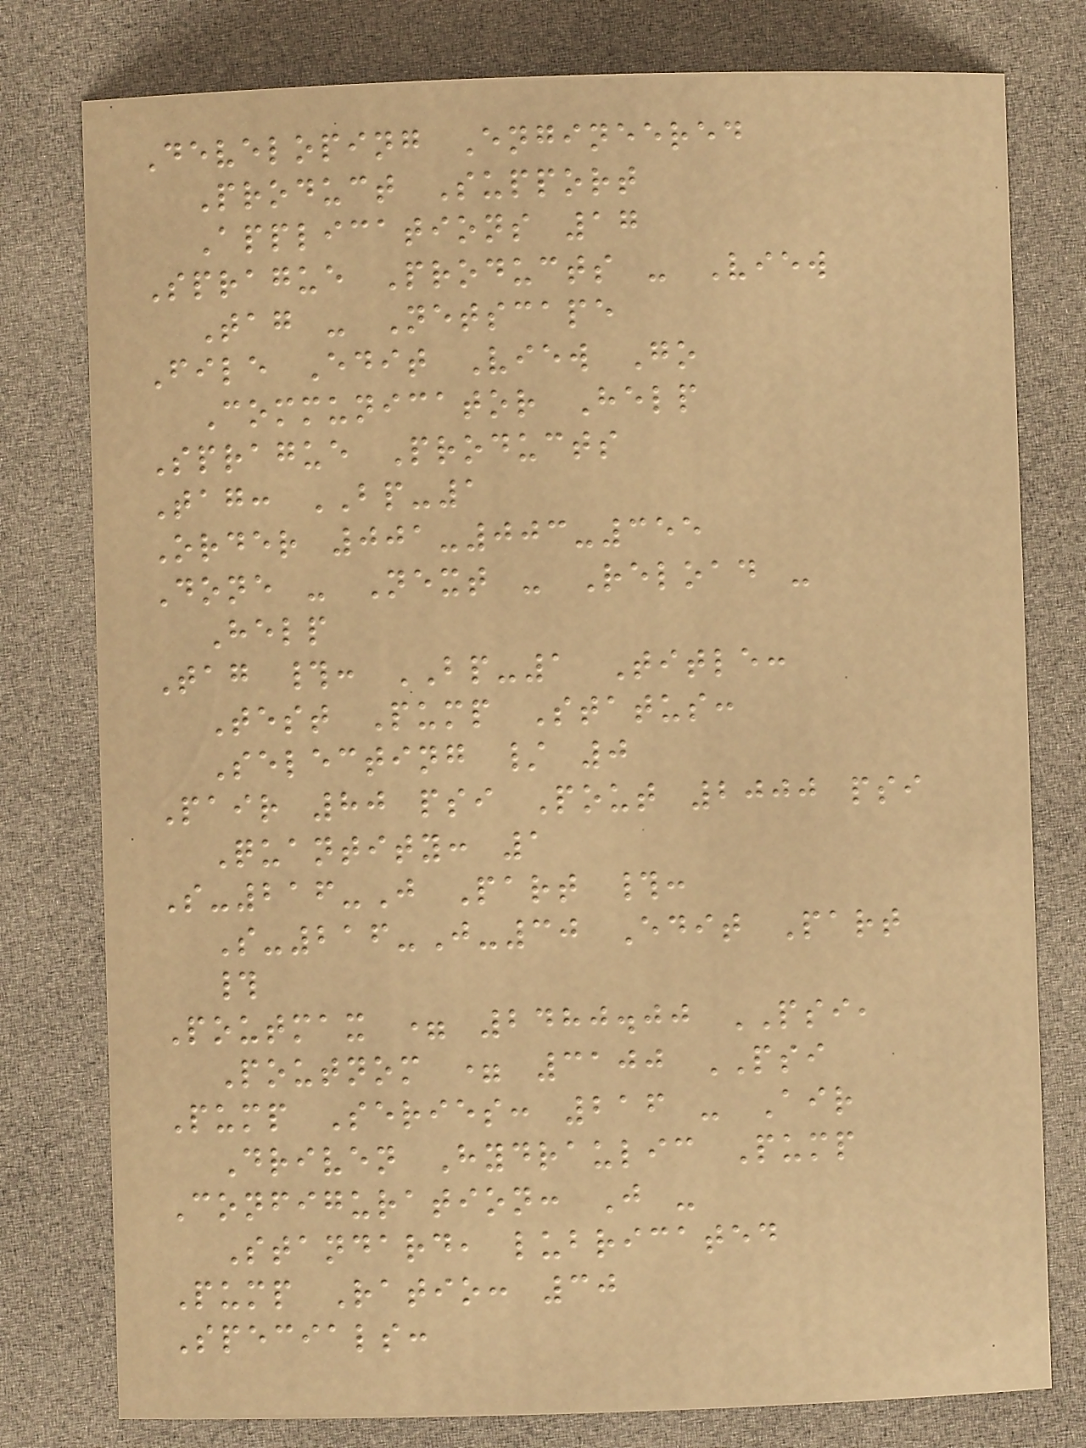Developing Engineered
Product Support
Applications 17
Sprague Products - View
Tag - Netscape
File Edit View Go
Communicator Help
Sprague Products
Tag: BP-1
Order 001-003-355
Done - Next - Reload -
Help
Tag #: BP-1 Title:
Test Pump Status:
Selecting / 0
Pair 80 psi Pout 2000 psi
Quantity: 1
S-216-J Part #:
S-216-J-30 Edit Part
#
Poutmax = 2480.00 PSI,
Poutnom = 3100 PSI
Pump Series: 216 - Air
Driven Hydraulic Pump
Configuration: J -
Standard, lubricated
Pump Ratio: 30
Specials:
